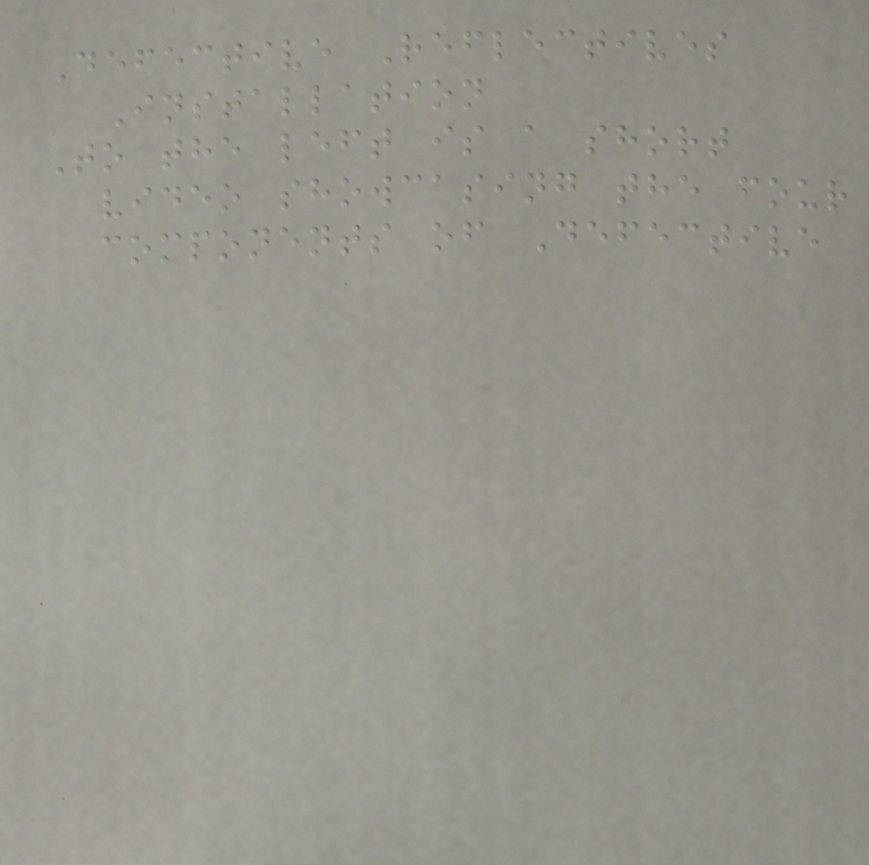Defective Reflectives
Installation
To the left is a short
video showcasing the four
components of Defective
